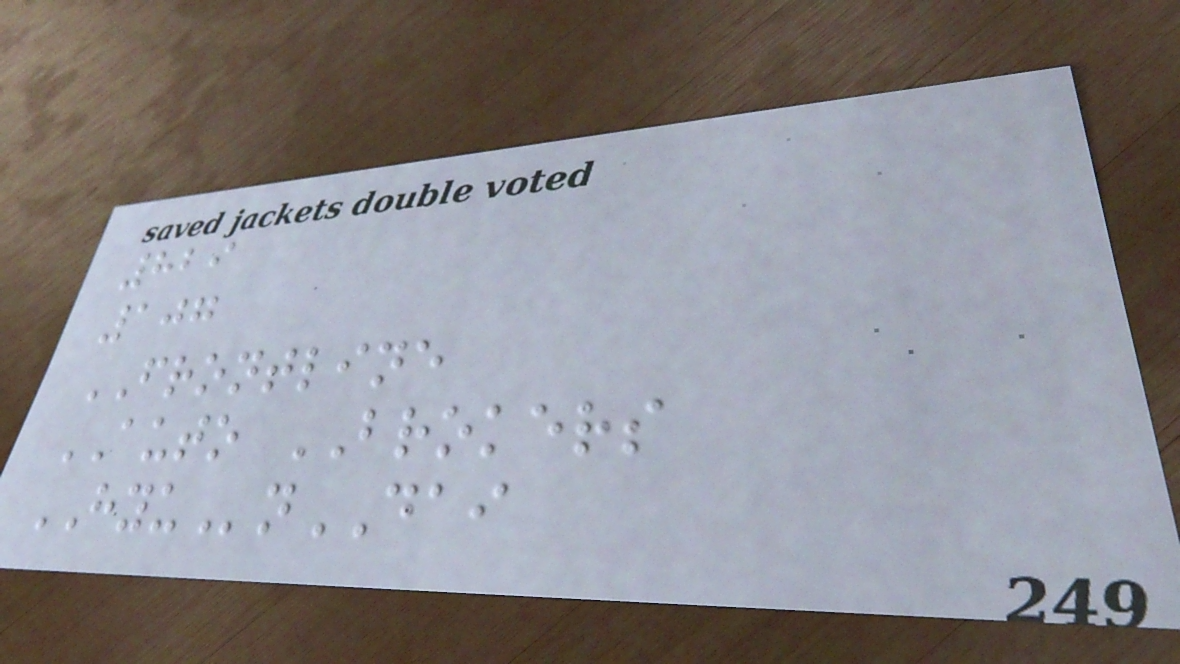829
107
FRONTLINE
AUTO BROKERS
HYUnDAI
